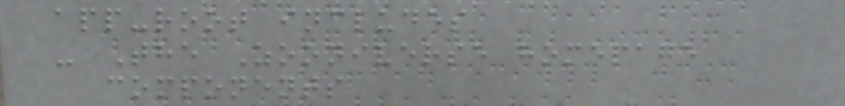app-root includes
- The Zooniverse homepage
components
